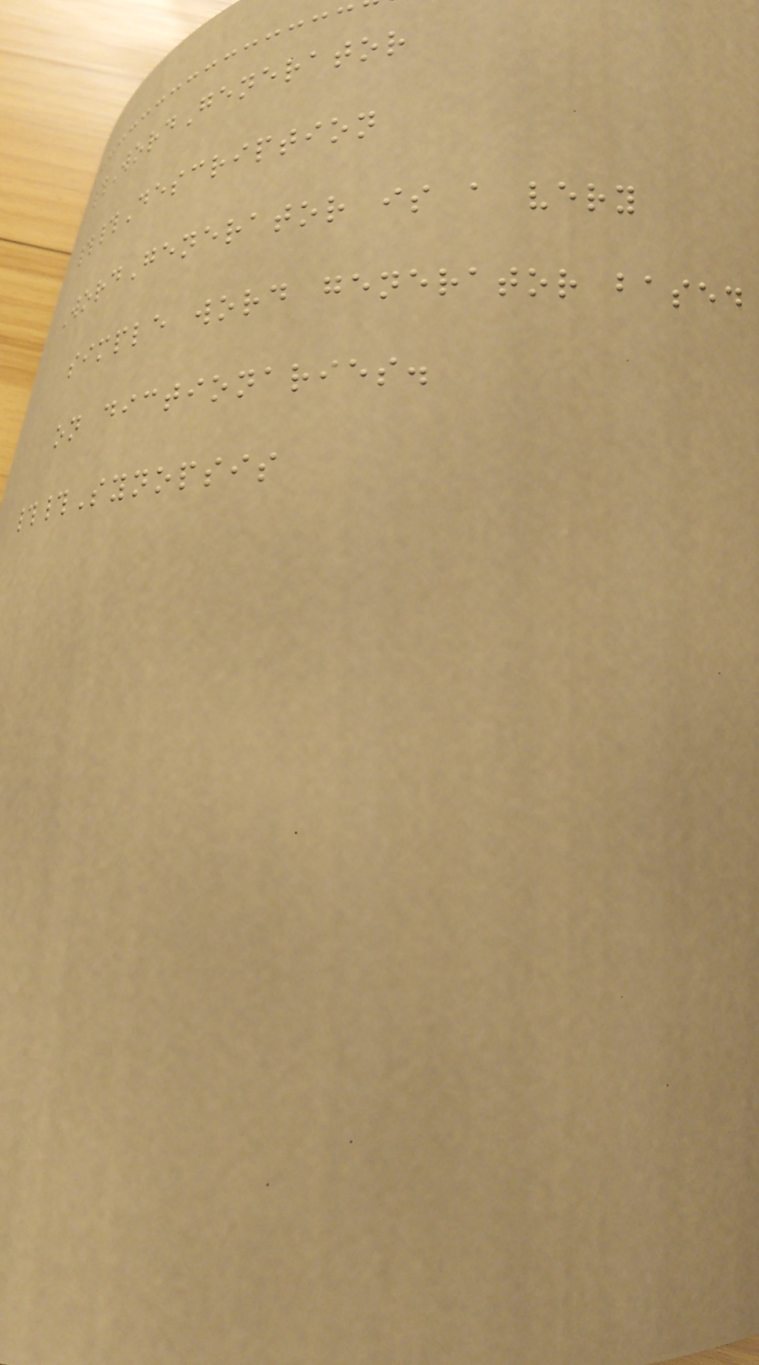#WordGenerator
##Description
WordGenerator is a very
simple word generator based
on dictionaries.
##Synopsis
